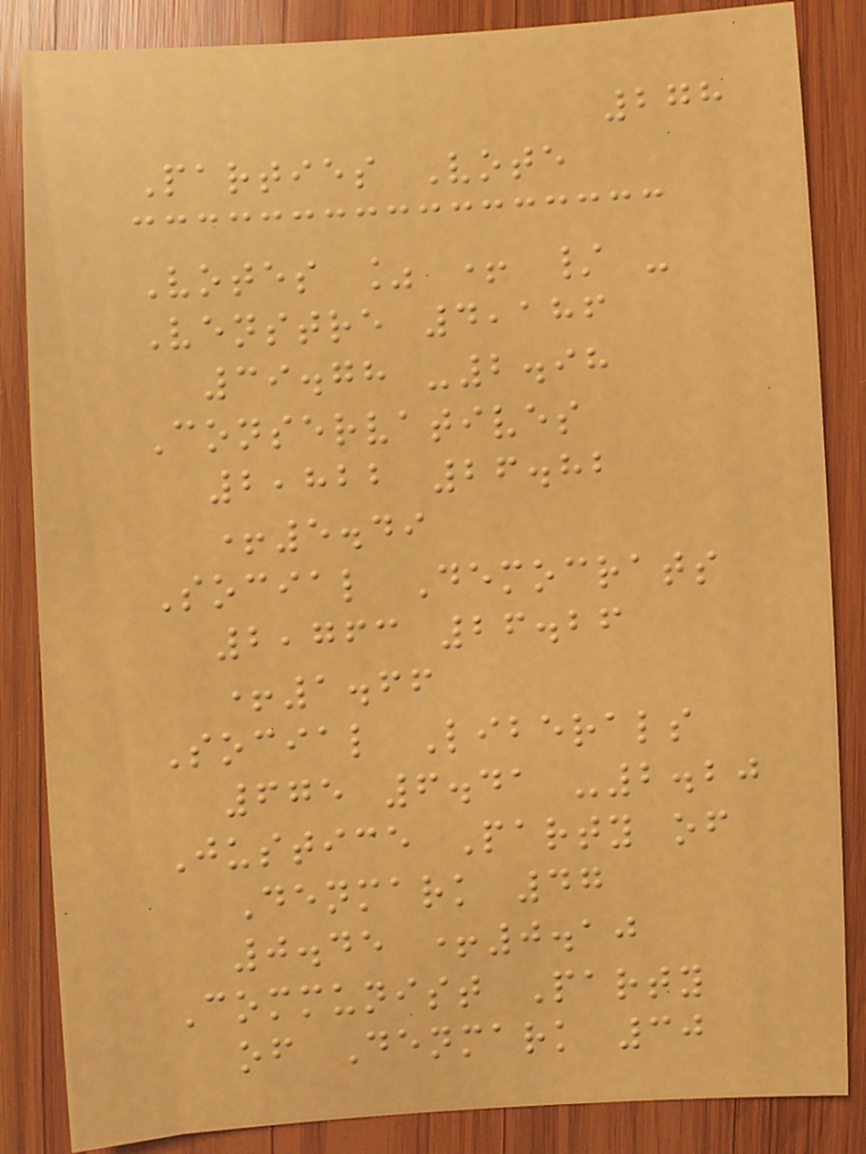278
Parties Vote
Votes % + / -
Venstre 4,186
39.78 -2.98
Conservatives
2,822 26.82
+5.49
Social Democrats
2,763 26.26
+1.66
Social Liberals
675 6.41 -2.20
Justice Party of
Denmark 47
0.45 +0.10
Communist Party
of Denmark 30
